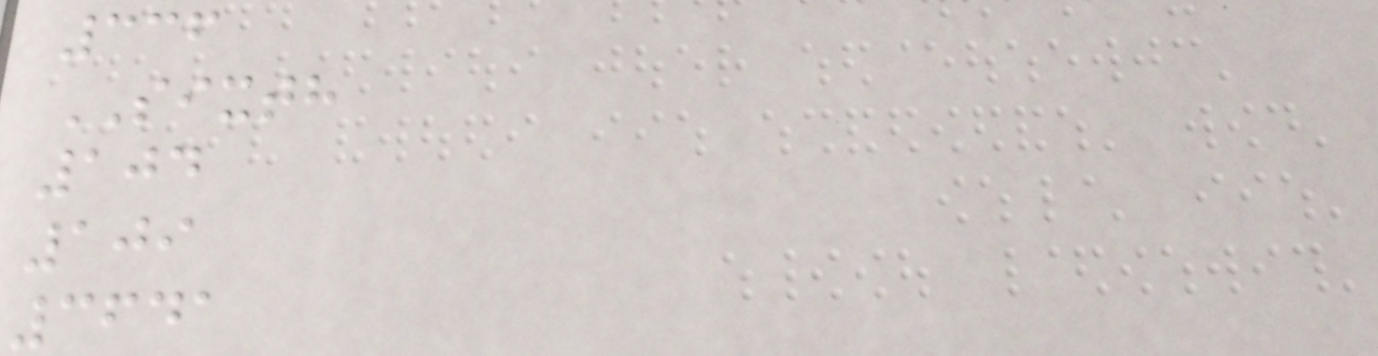336
SIXTH
104
109
3641
